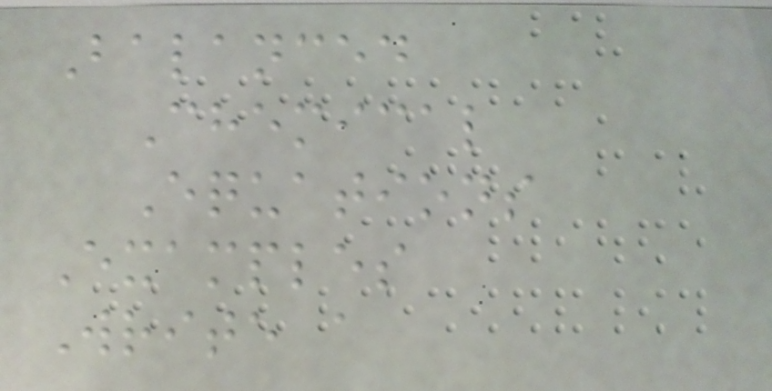Balanced
Chemical
Equations
Examples
Write a
